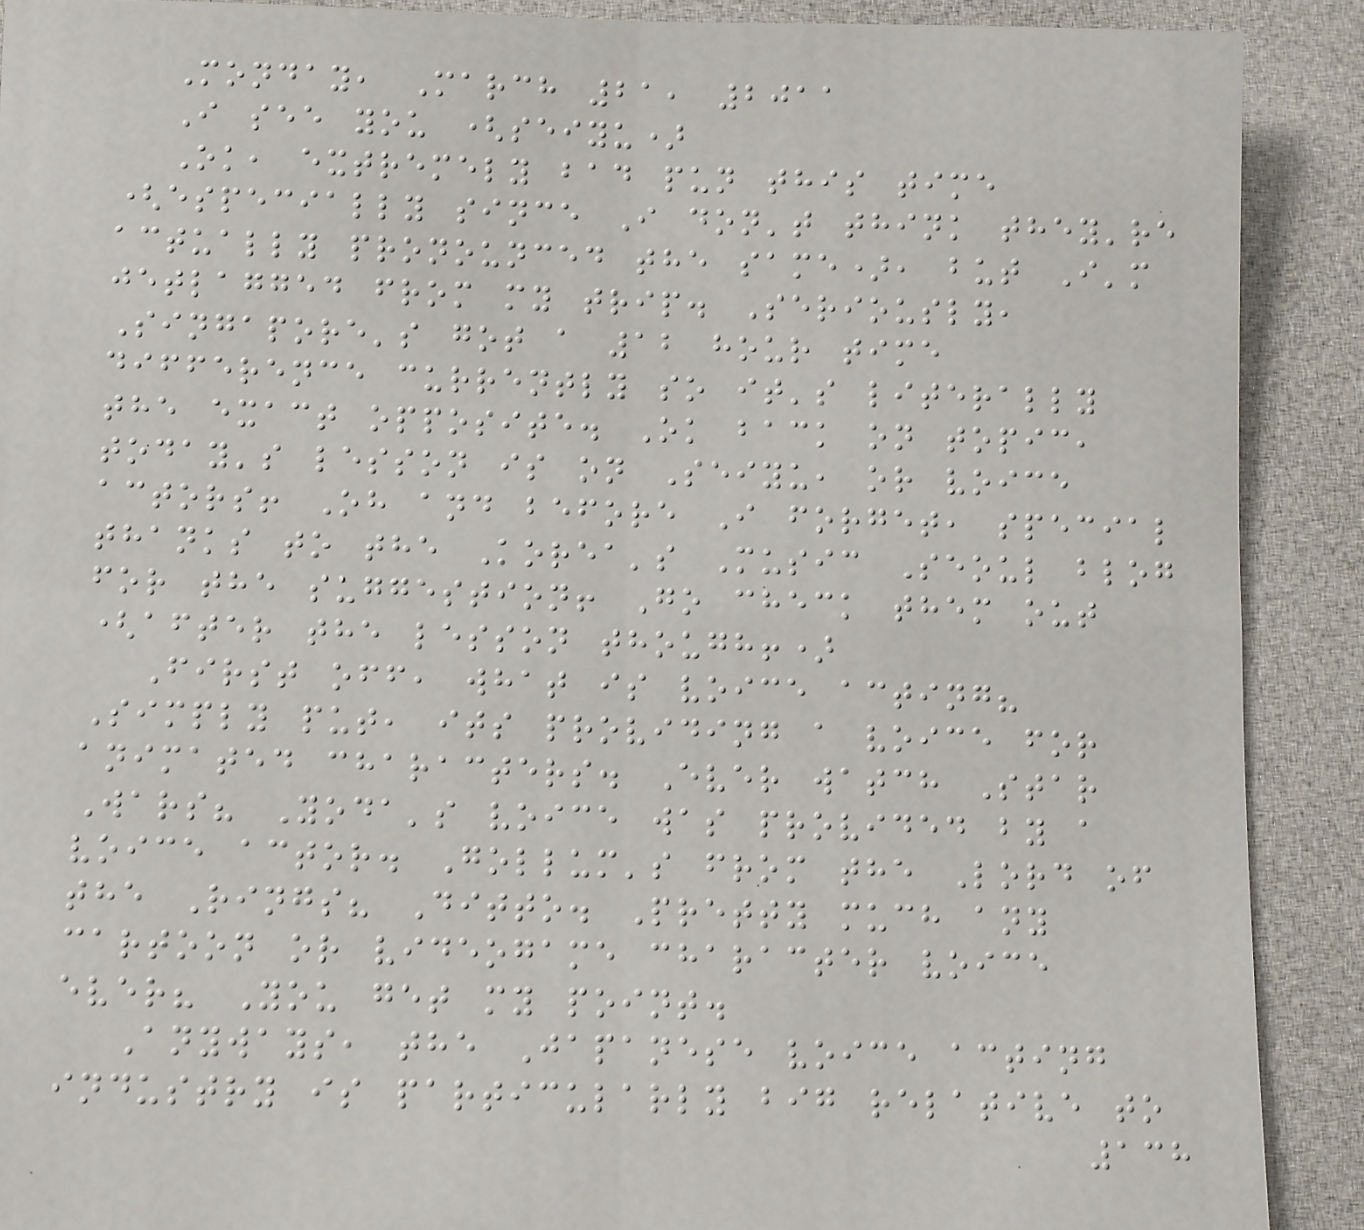Monday, March 21, 2011
I see you (seiyu)
Ok, extremely bad pun this time
(especially since I don't think they're
actually pronounced the same), but I'm
jetlagged from my trip. Seriously,
Singapore's got a 12 hour time
difference currently so it's literally
the exact opposite. Ok back on topic,
today's lesson is on Seiyu, or voice
actors! Oh and before I forget, special
thanks to the Korea's Music Seoul blog
for the suggestion! Go check them out
(after the lesson though!)
First off, what is voice acting?
Simply put, its providing a voice for
animated characters. Ever watch Star
Wars? Yoda's voice was provided by a
voice actor. Gollum's from the Lord of
the Rings? Ditto. Pretty much any
cartoon or videogame character voice
ever? You get my point.
Anyways, the Japanese voice acting
industry is particularly big relative to
138
